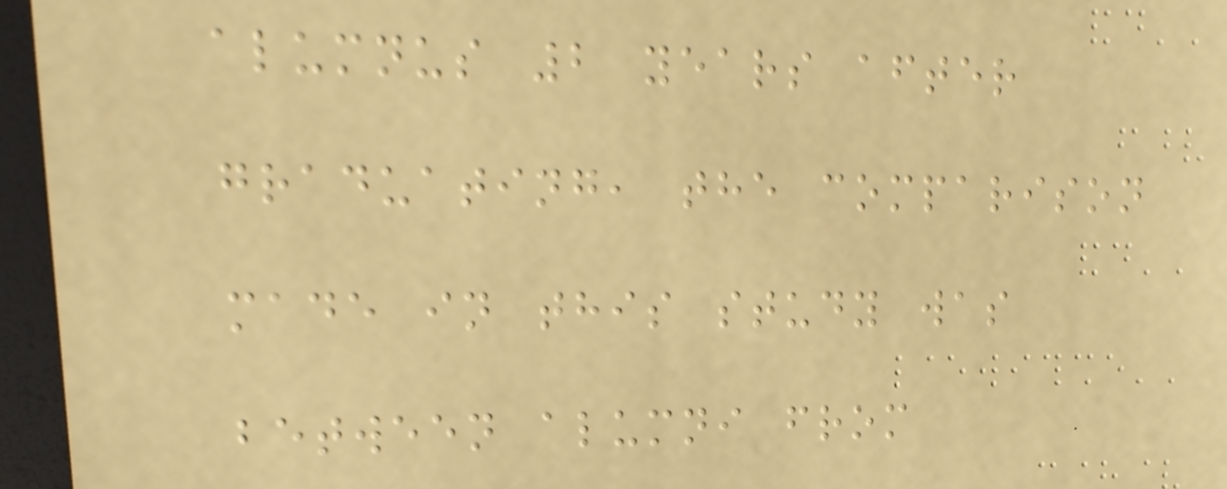alumnus 2 years after
graduating, the comparison
made in this study was
between alumni from
